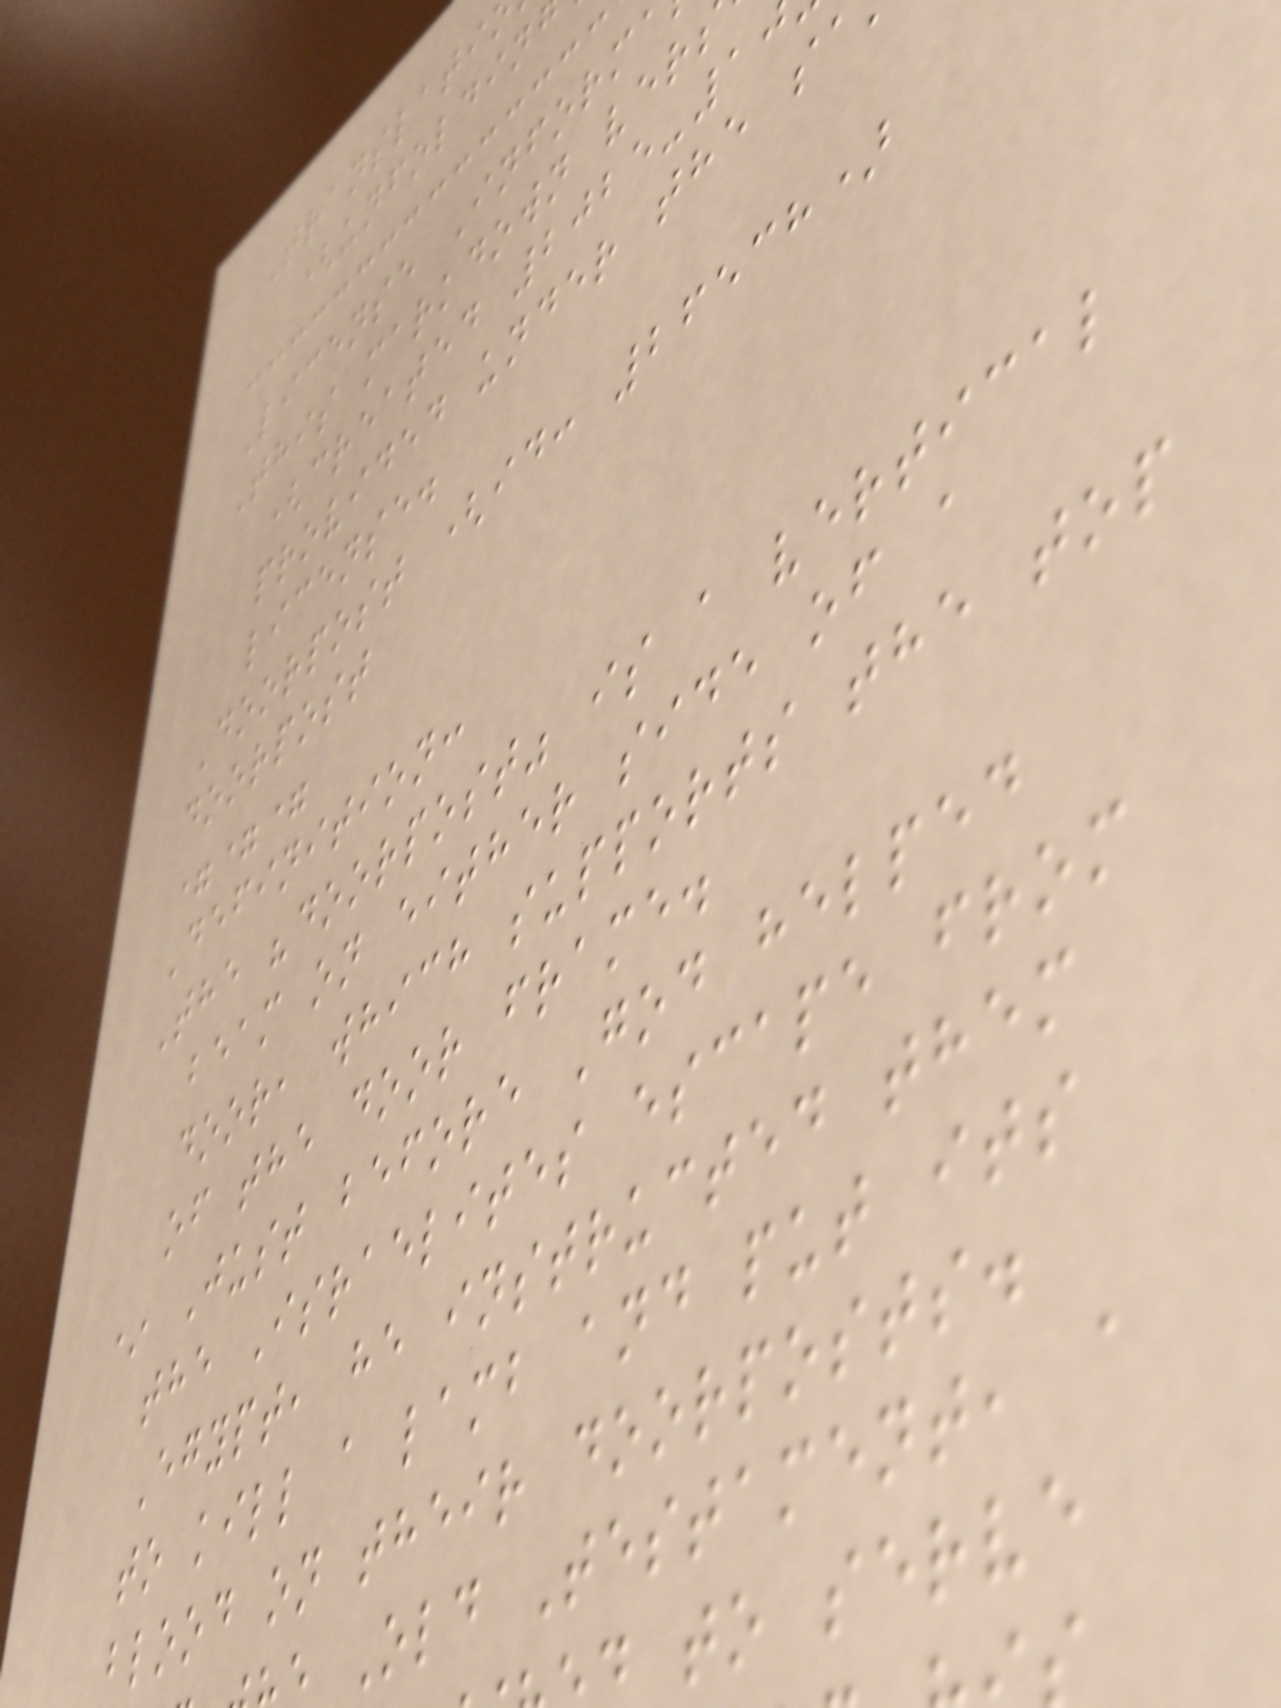Translati
(unfoldin
License Inform
This markdown ver
(created 2025-1
provided under the sa
license.
Doorpost (id: 26538)
doorpost
===
Definition:
The "doorpost" is a vertical
beam on either side of a
door, which supports the top
of the door frame.
* Just before God helped
the Israelites escape from
Egypt, he instructed them
to kill a lamb and put its
blood on their doorposts.
Old Testament, a
to serve
